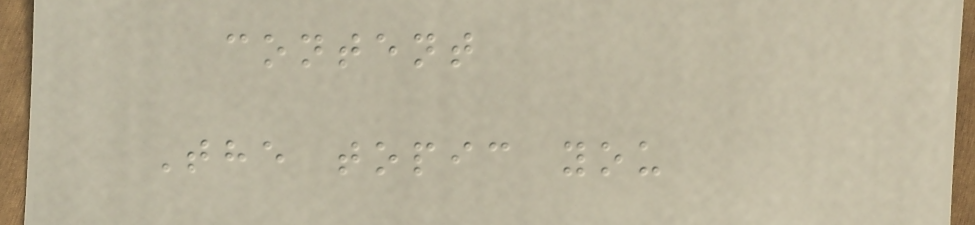content
The topic you
